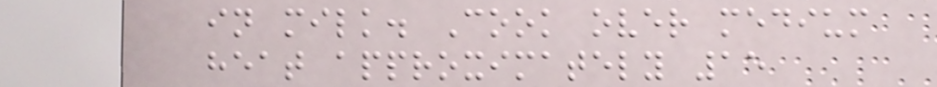in milk. Cook over medium
heat approximately 15
